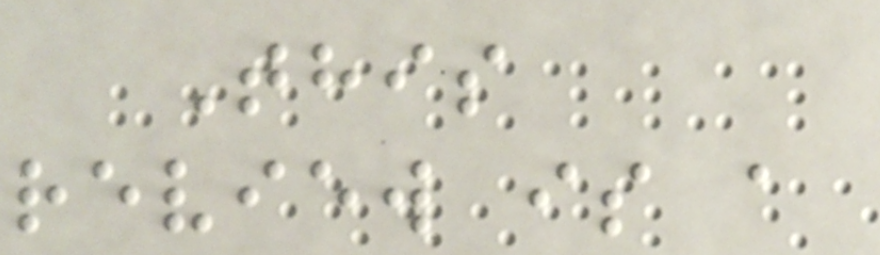This
review is a
